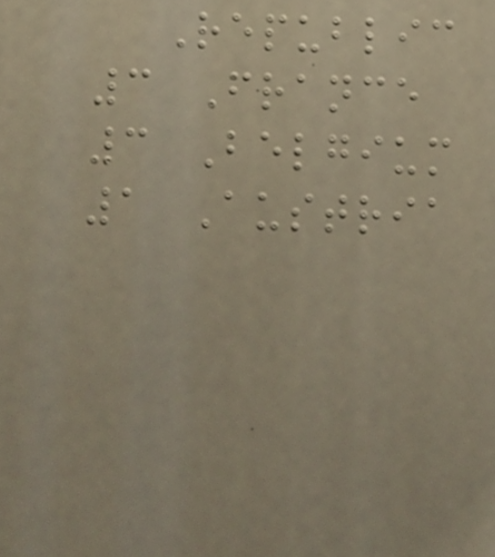Republic
3 France
3 Belgium
1 Austria
